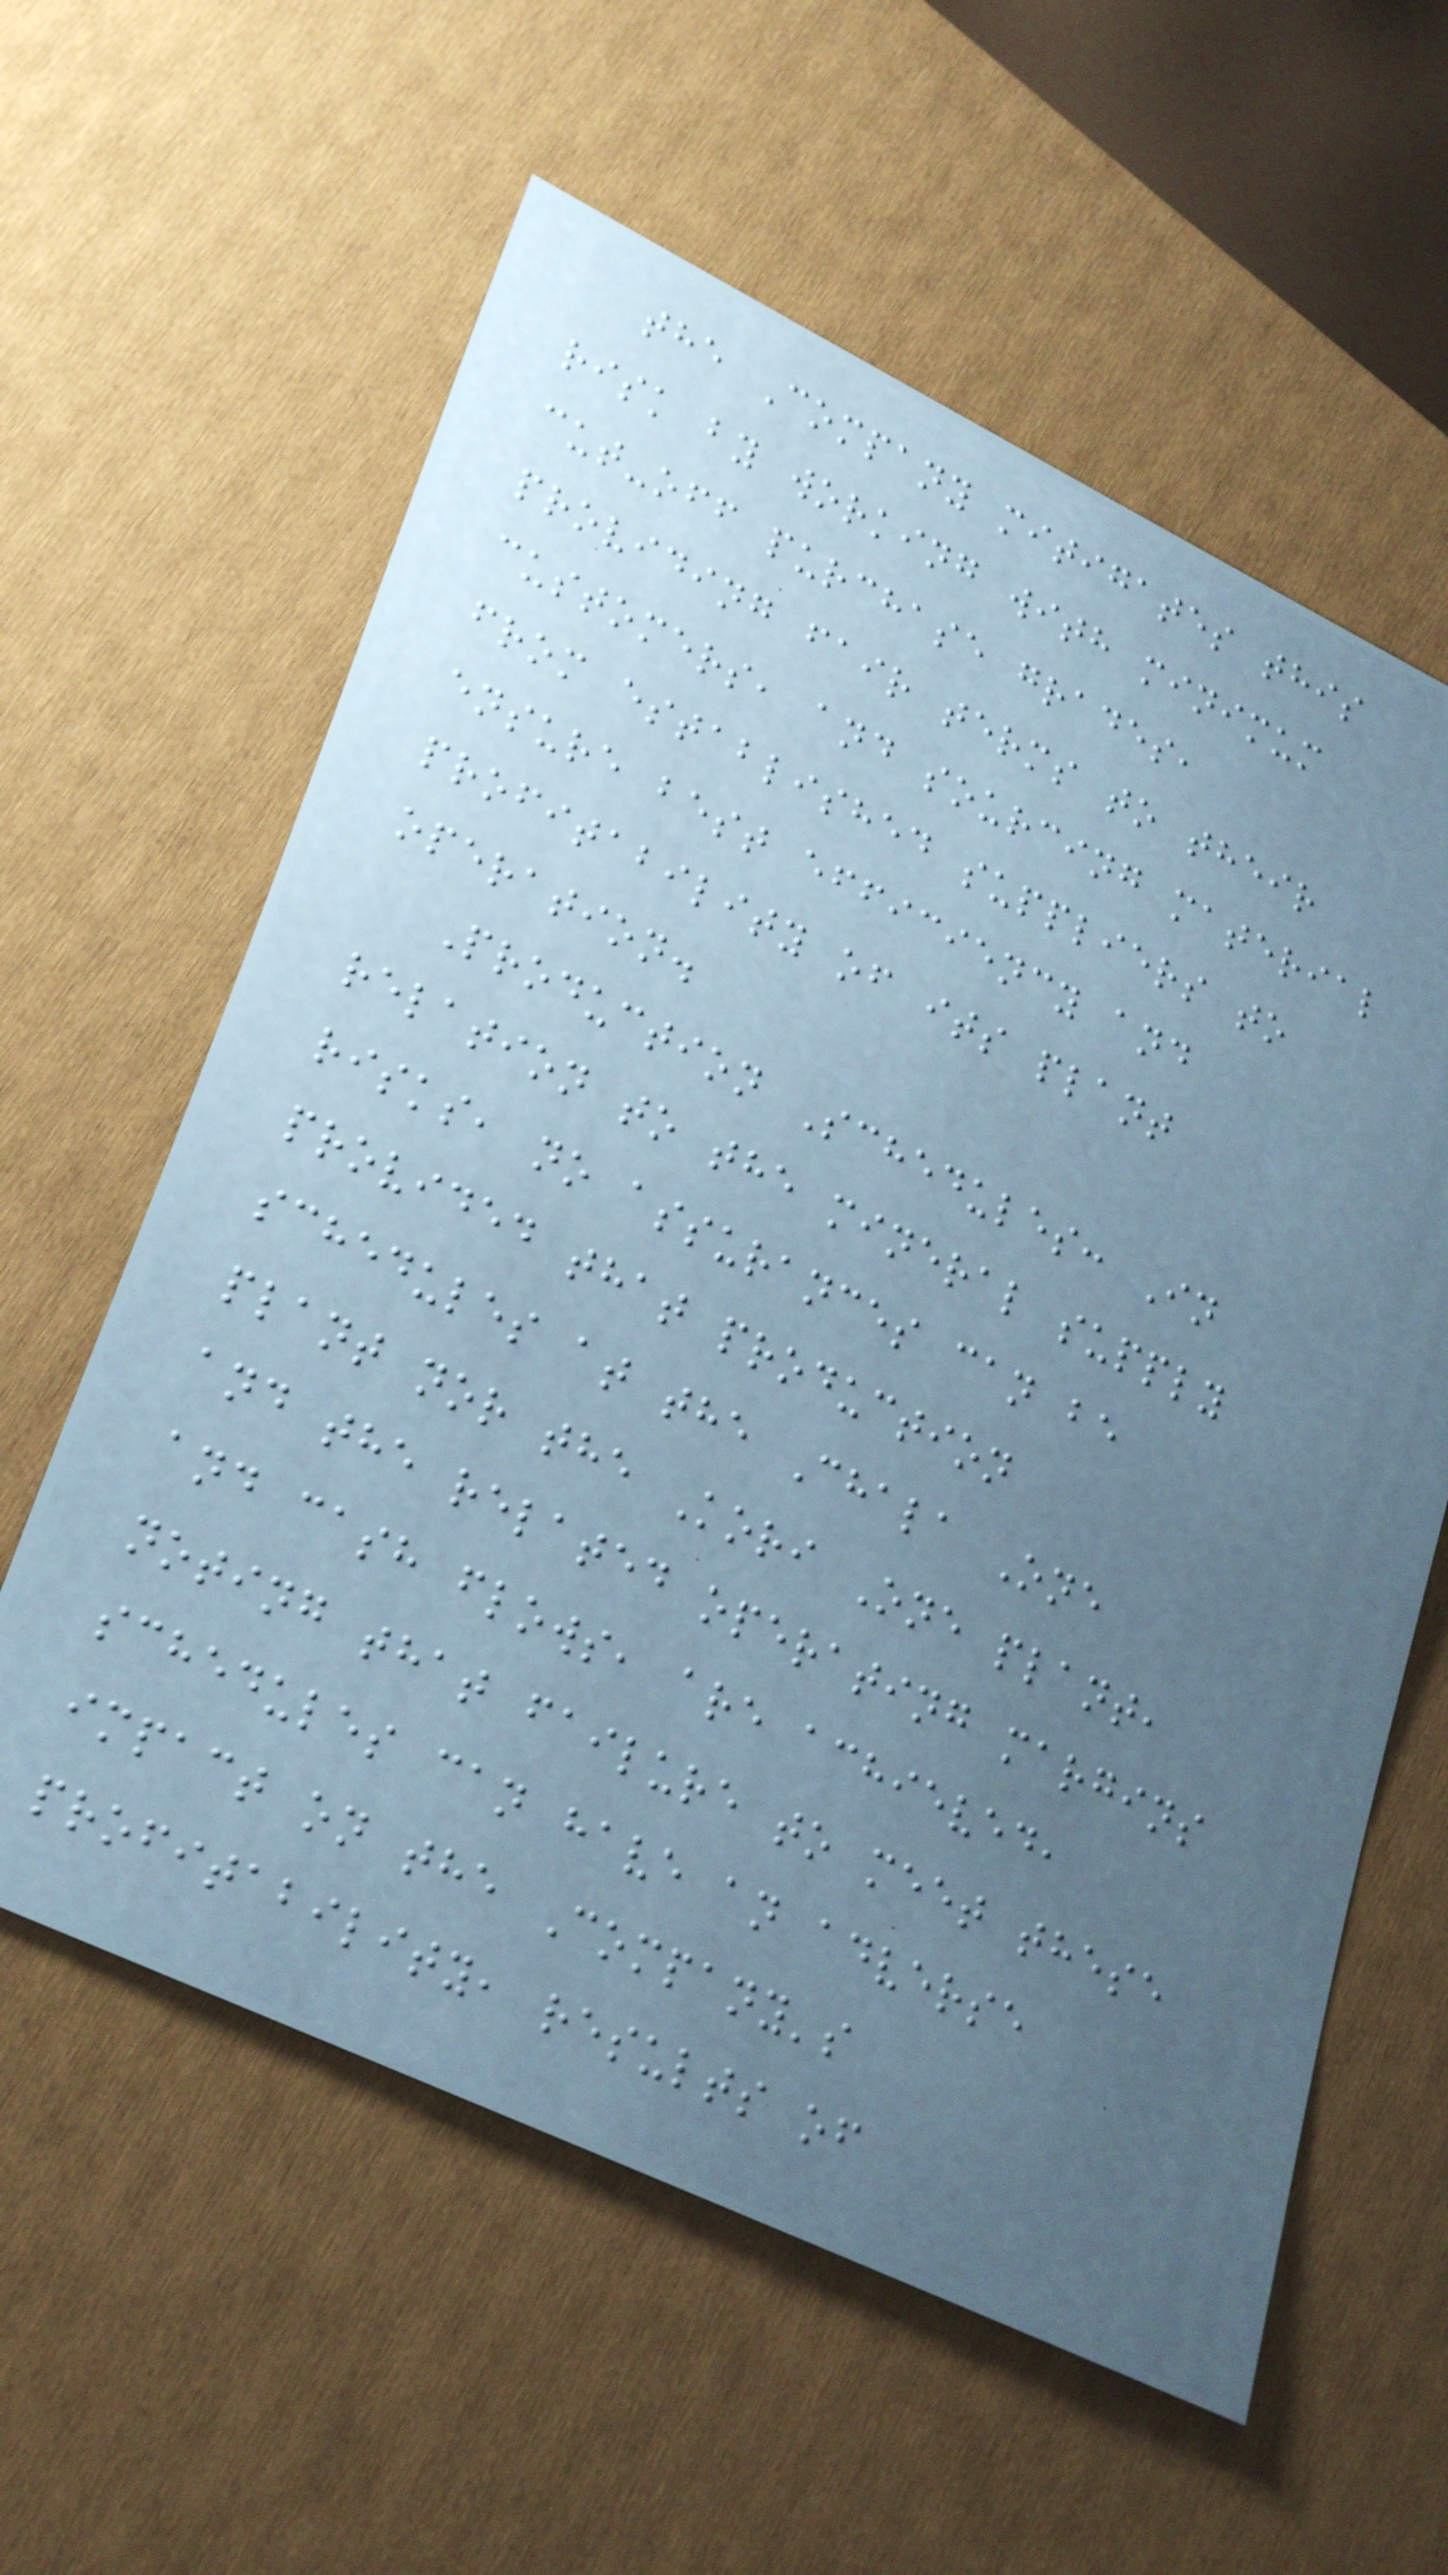the Company mitigates this
risk by working with minimum
cut-off purchase grades,
providing fair terms to their
customers, and sourcing material
from established suppliers to
ensure best efficiency and
profitability of its plant
operation.
Production Schedules: In
relation to the mineral supply
risks, no assurances can be
provided that production
schedules at the Chala One
plant nor the Kori One plant,
and the related operating margins
and cash flows, are achieved,
noting that failure to meet these
schedules can have an adverse
impact on the Company's
profitability, results of
